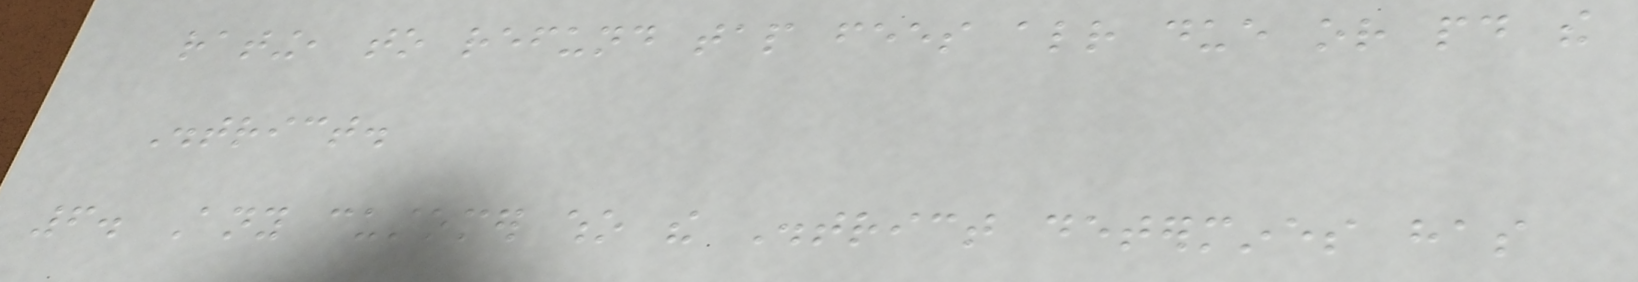rating, to refund tap fees already due or paid the
District.
6. Any customer who the District determines has
